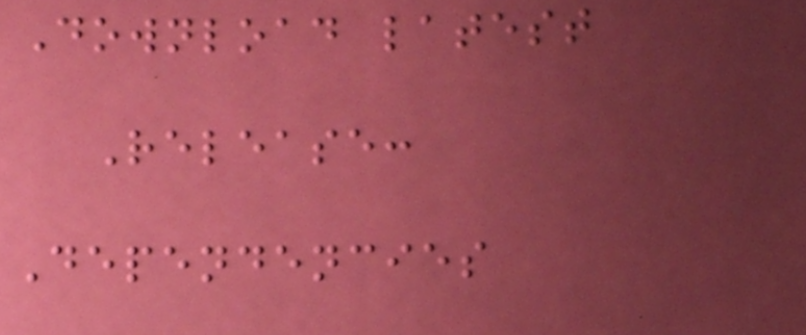Download latest
Release:
Dependencies
